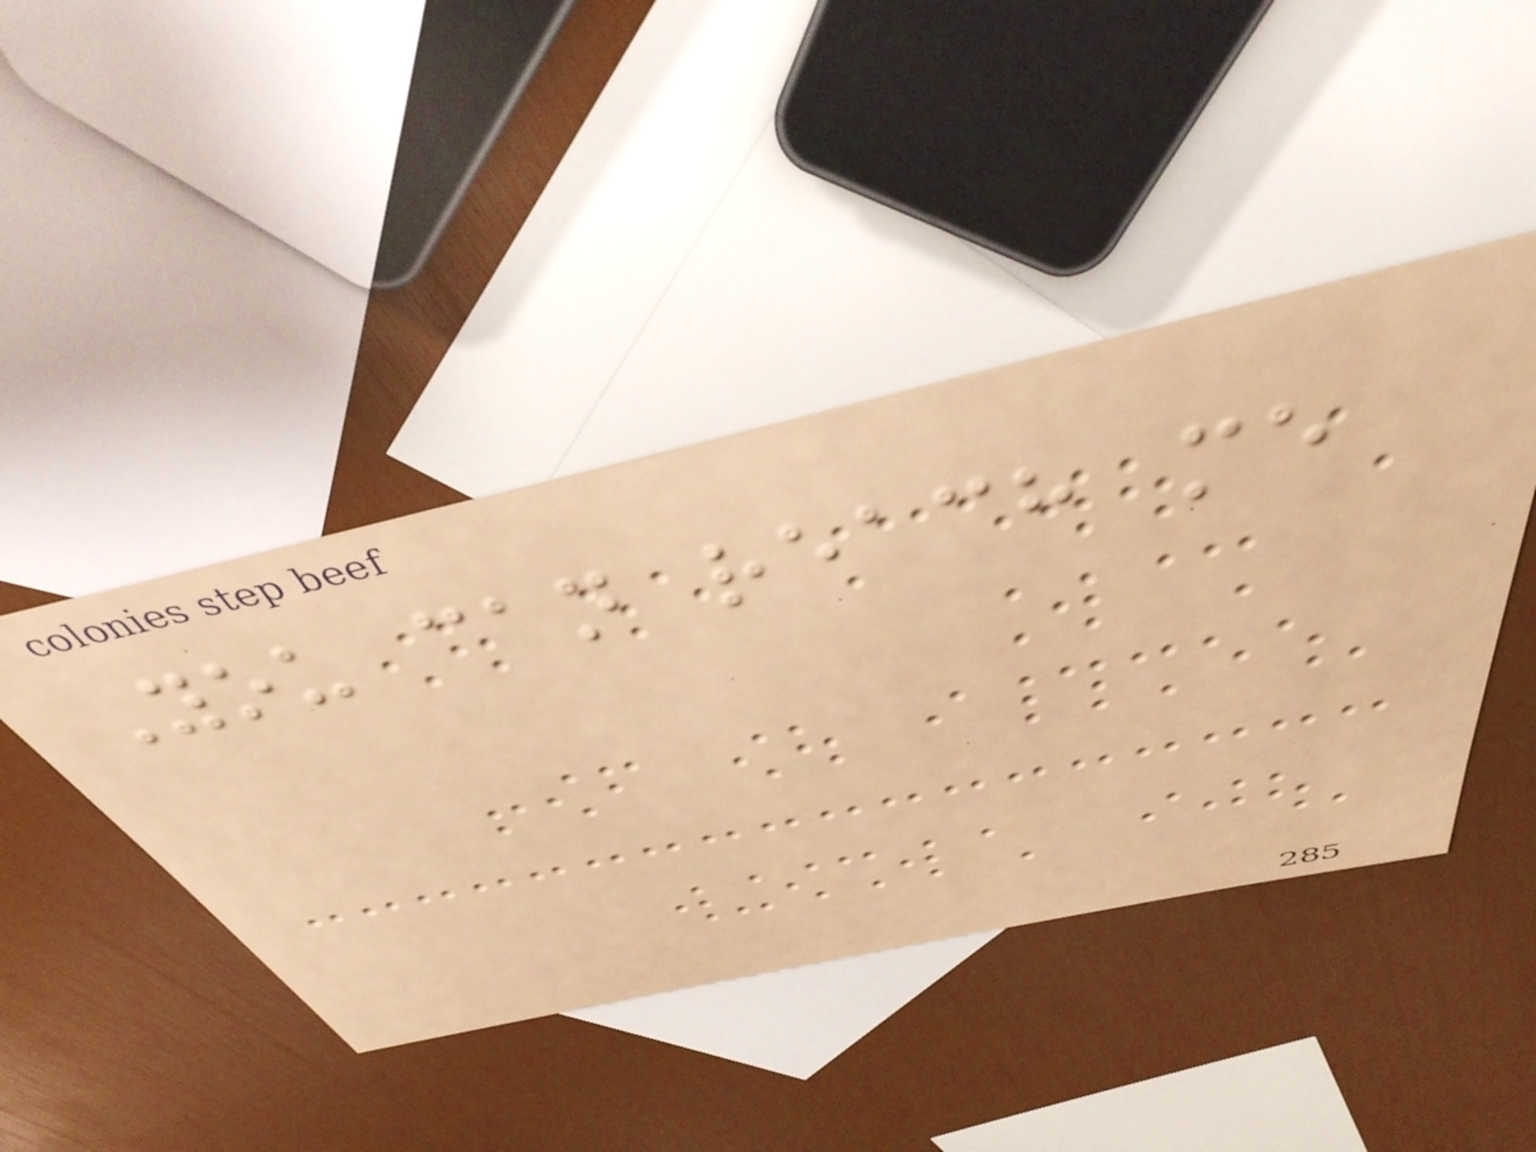You can reach me
